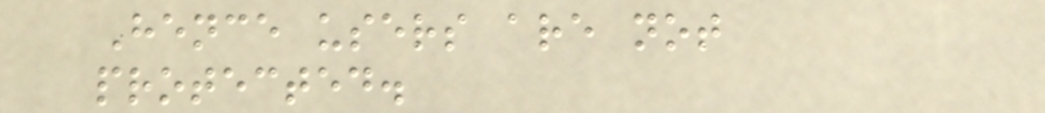Hence users are not
protected.
